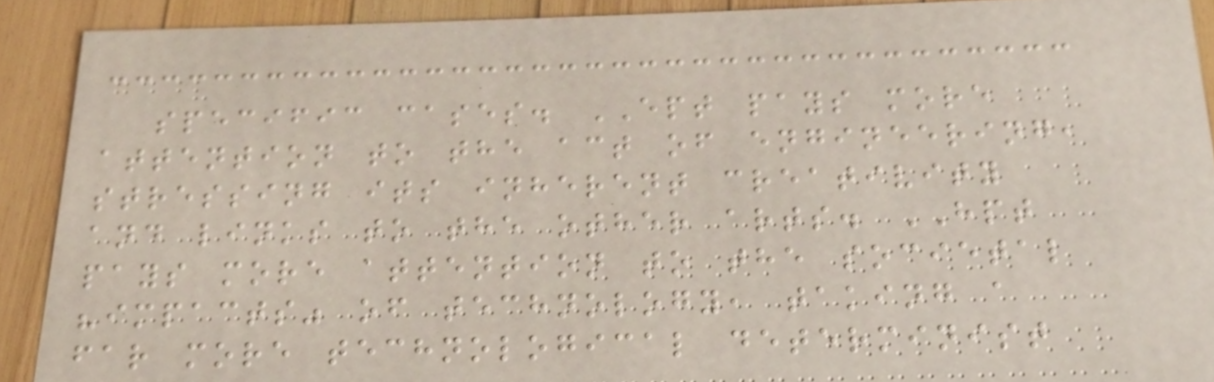specific cases. EPT pays more
attention to the act of engineering,
stressing its inherent creativity
and links to the other arts. HPT
pays more attention to the societal
"impacts" of technology, taking a
far more technological determinist
